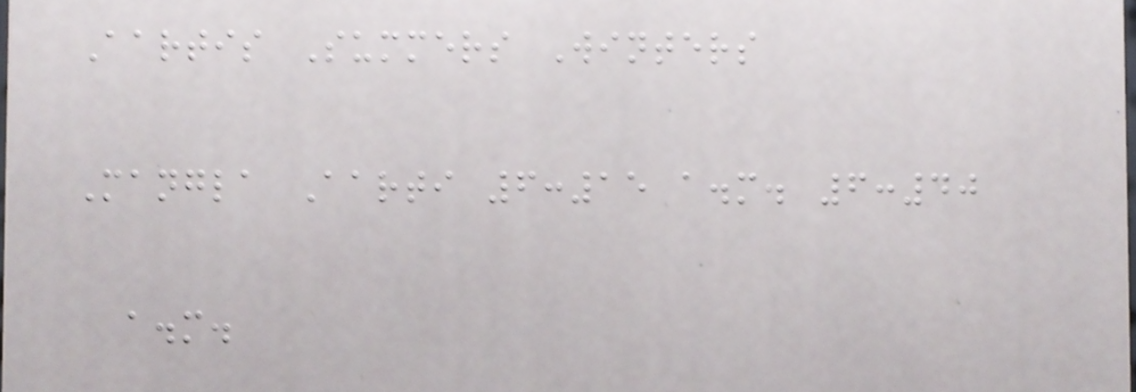Aartis Summers Winters
Mangla Aarti 6:15 a.m. 6:40
a.m.
